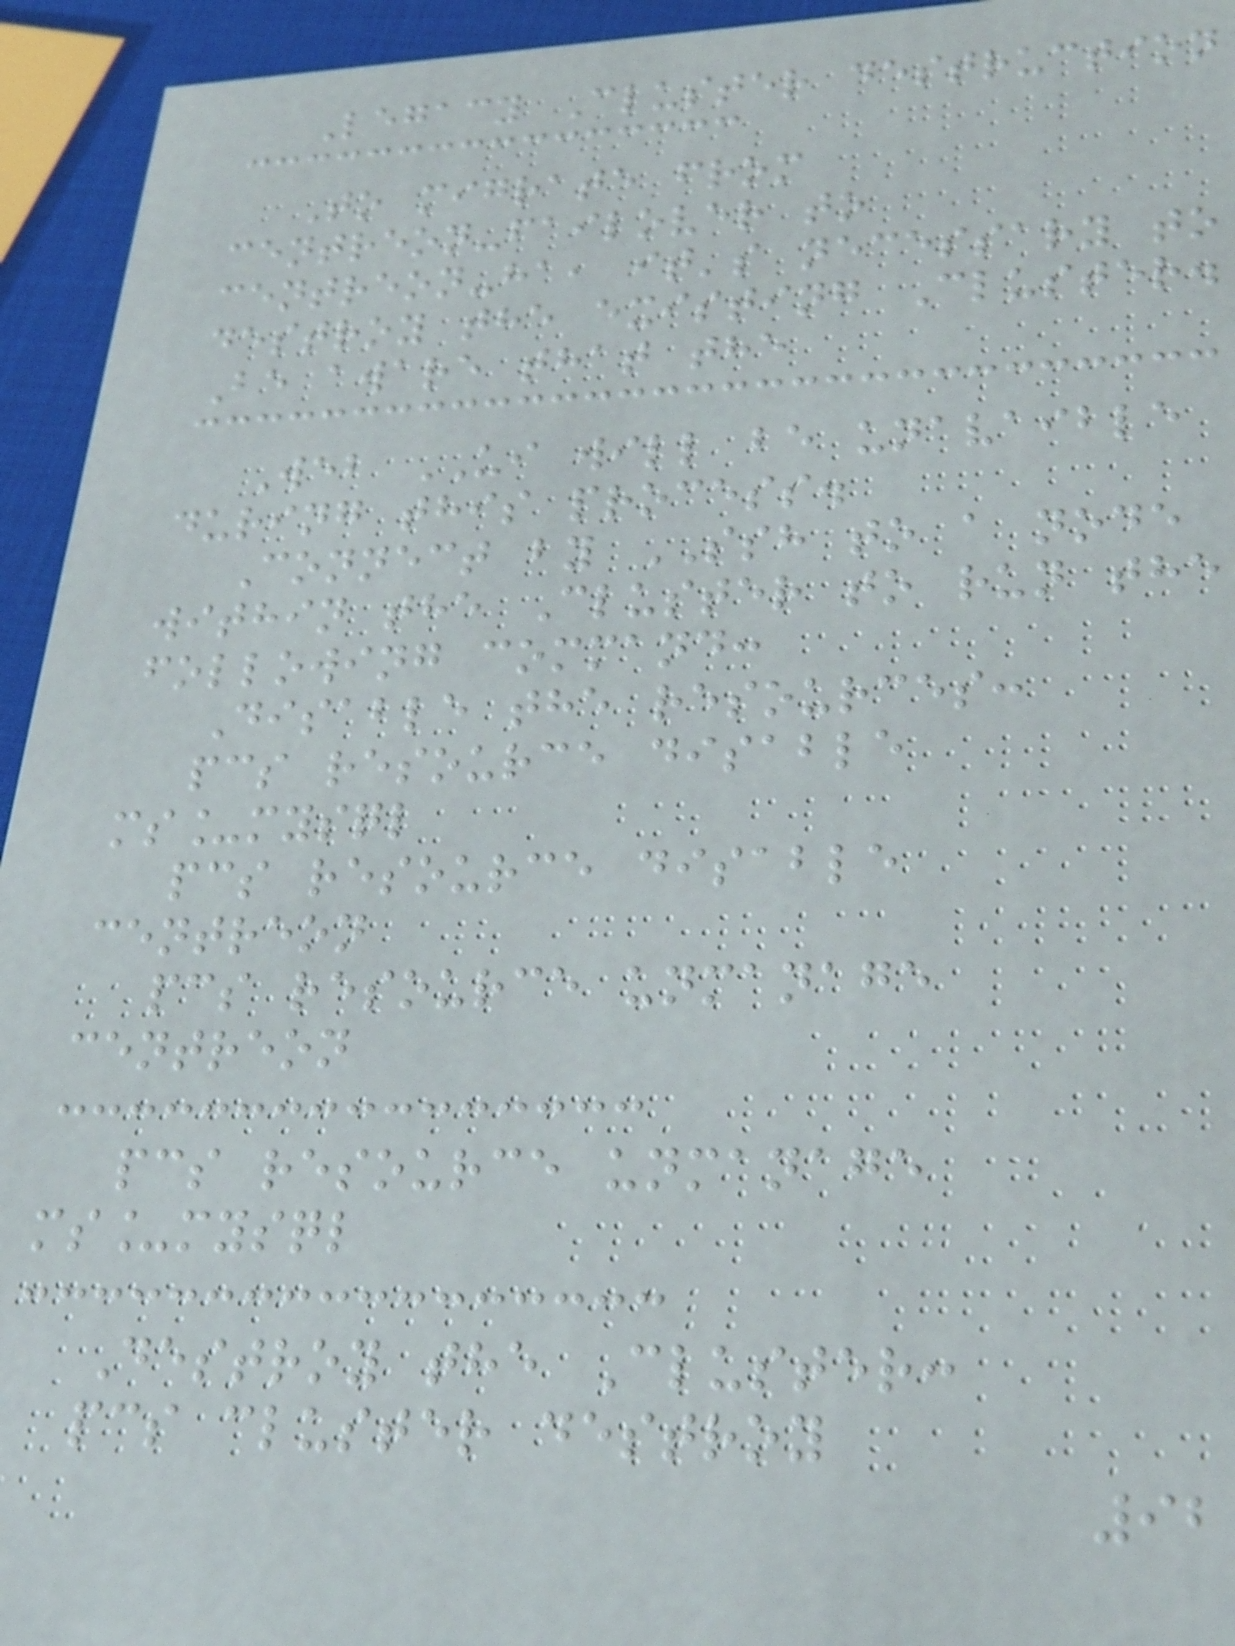Legacy Cluster destruction
To migrate from
centreon-failover to
centreon-ha, it's necessary to
destroy the existing Cluster.
Be aware that the
Web UI will be unavaible
during this process.
Connect by SSH to a node
within the Cluster to run the
following command:
Disable the resources:
pcs resource disable
ms_mysql
pcs resource disable
centreon
pcs resource unmanage
centreon
pcs resource unmanage
ms_mysql
Destroy the Cluster:
pcs cluster destroy
92
